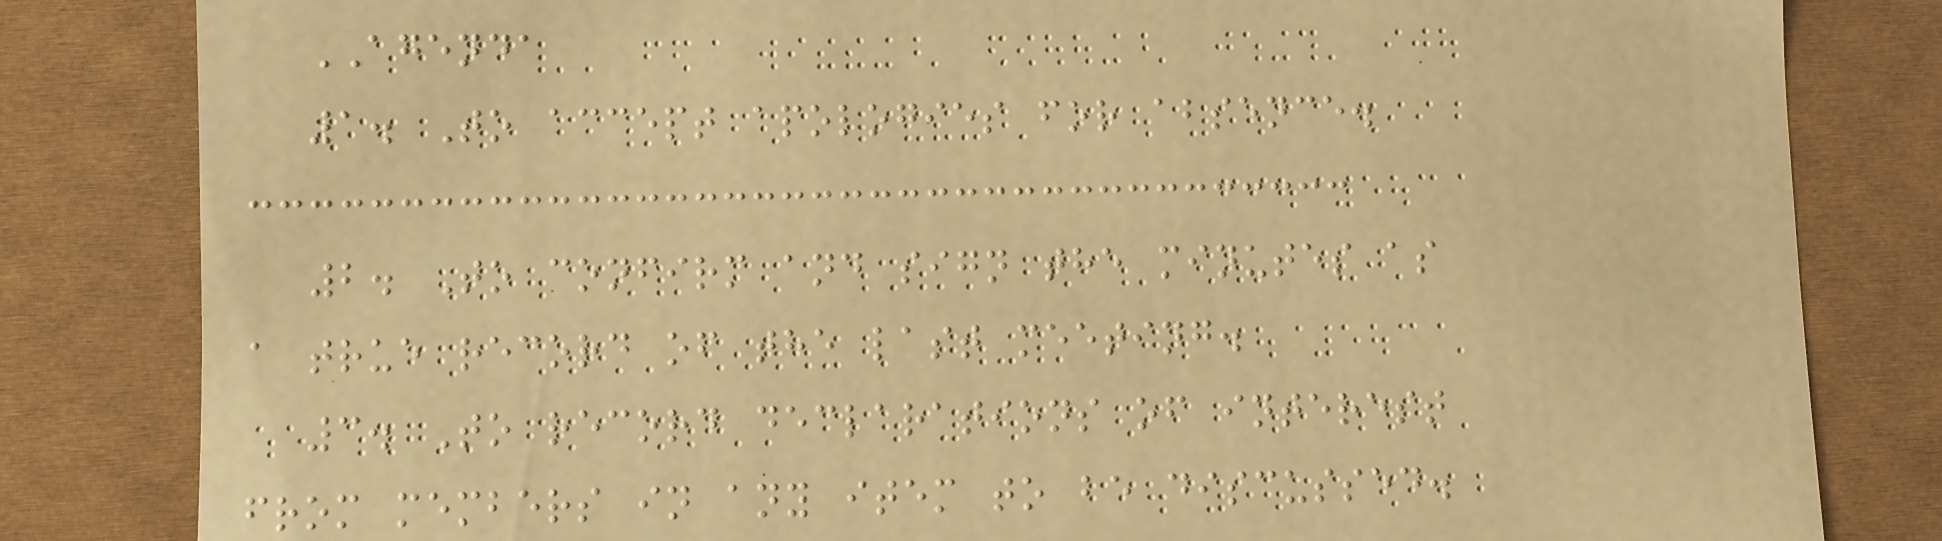AGENDA
1. To accept apologies for absence.
2. To confirm and sign the minutes as
a true record of the last meeting.
3. To record declarations of interest
from members in any item to be discussed.
